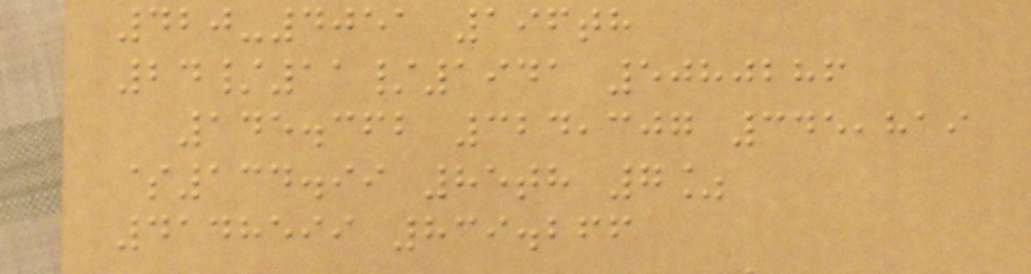420-4051 196th
24/11/1941 5080286
145.362 324,307 345,819
$134.99 85th 7%
4148599 839.266
